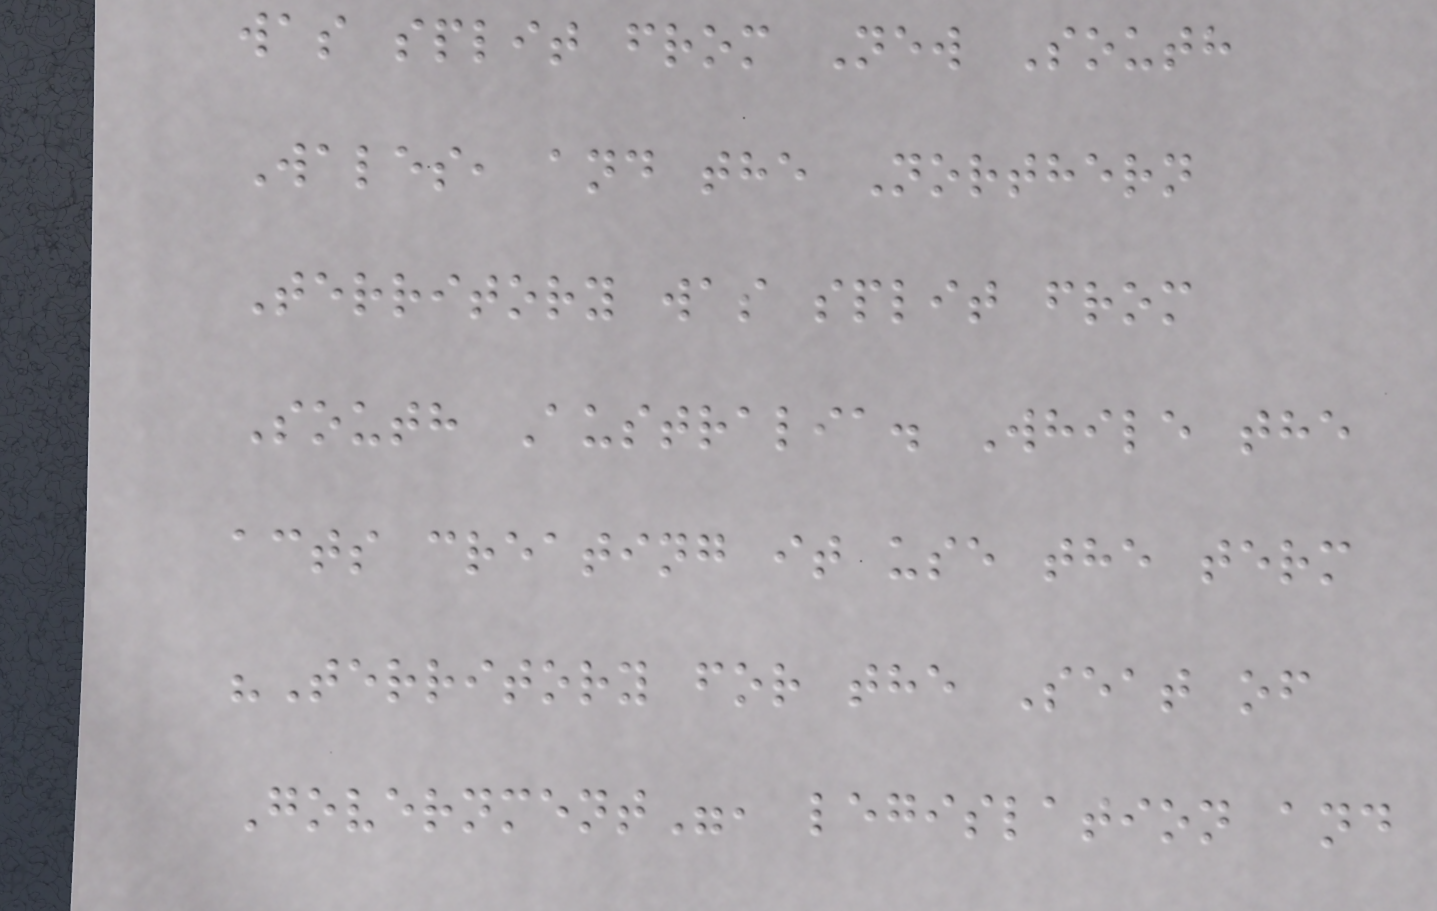was split from New South
Wales, and the Northern
Territory was split from
South Australia. While the
acts creating it use the term
"Territory for the Seat of
Government", legislation and
